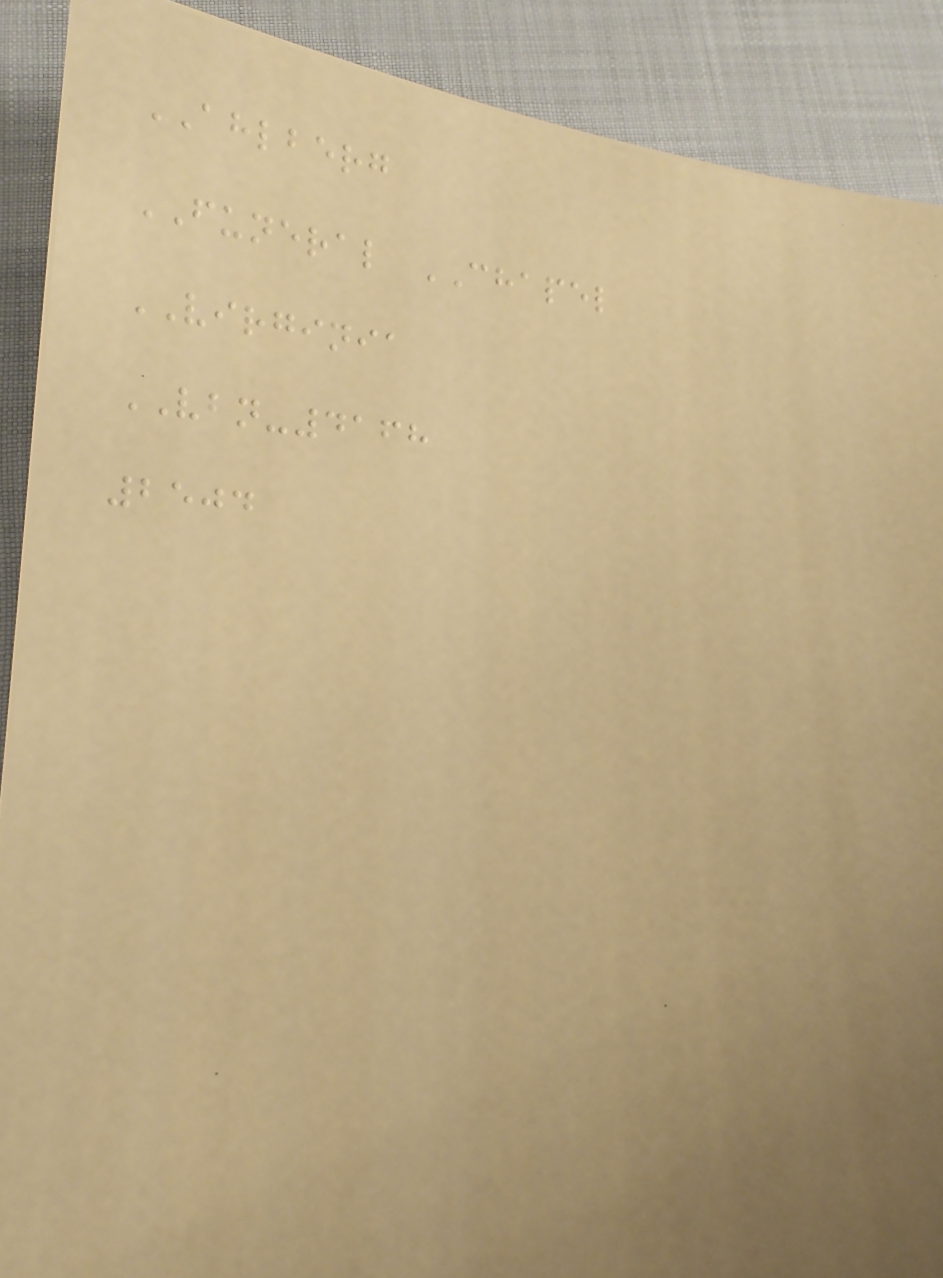AHLBERG
FUNERAL CHAPEL
VIRGINIA
VBN-4168
2504
